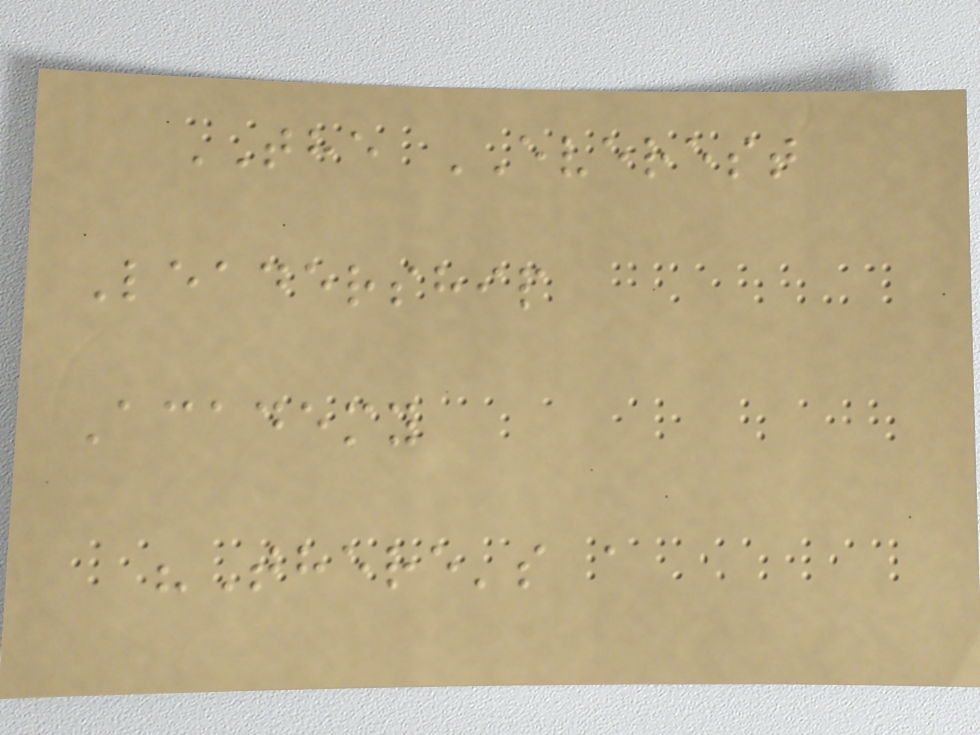THE EVEREST
Leadership
Academy
"There's a
